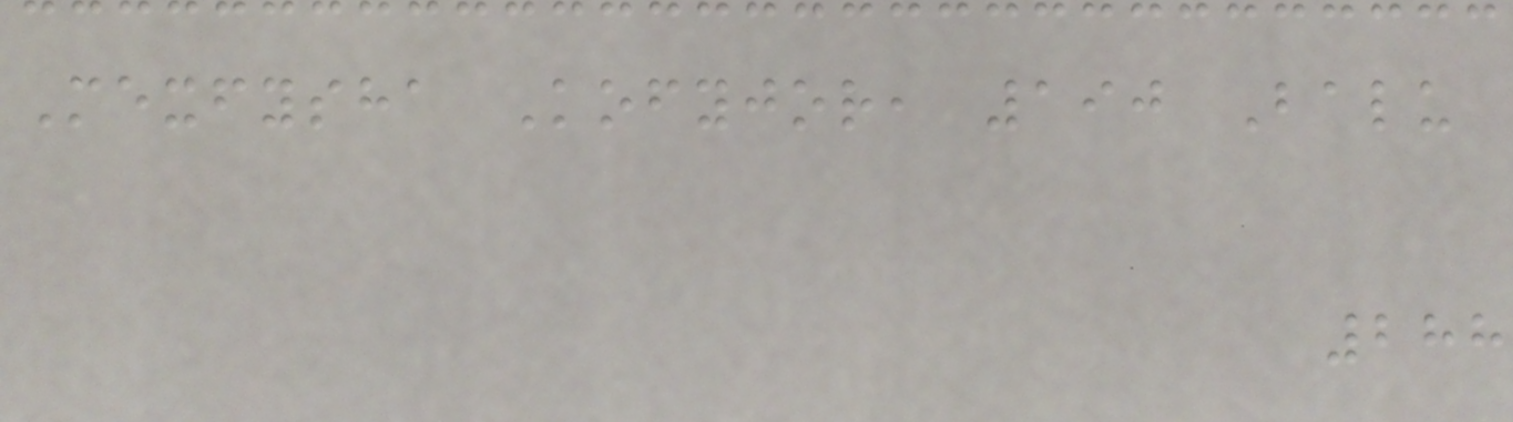Mexfysha Kofyjor, 190 Balu
288
